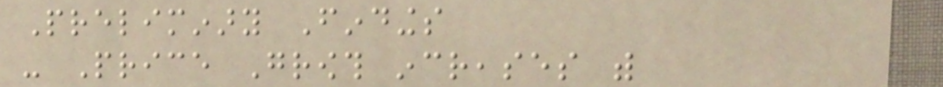Preliminary Findings
- Price Growth increases with
